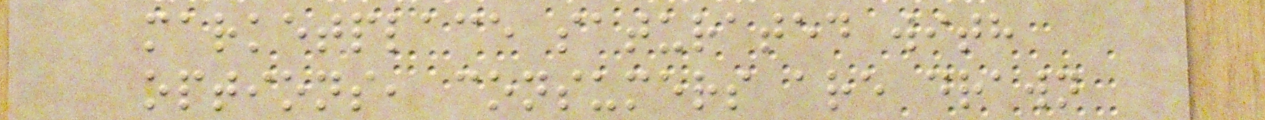marketplace saturated with
options, consumers are drawn
